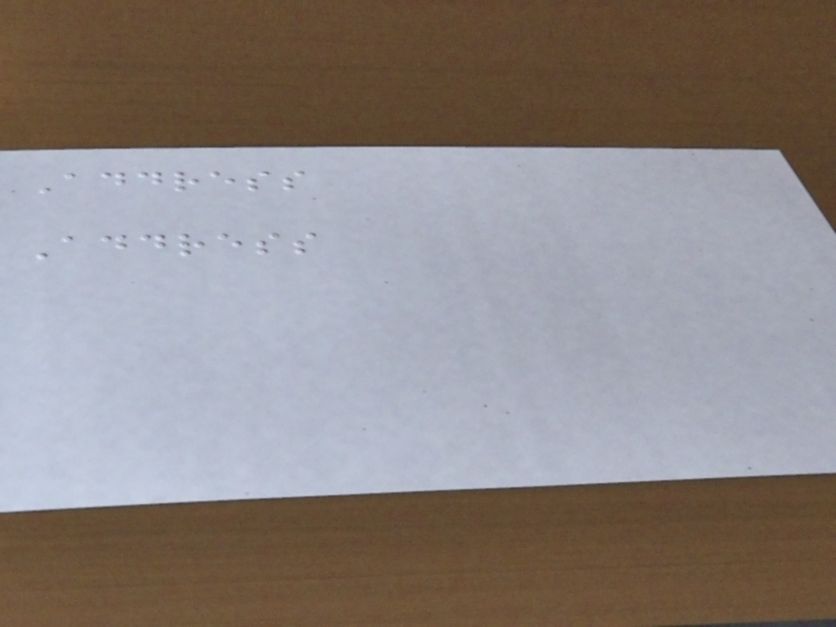Address
Address
